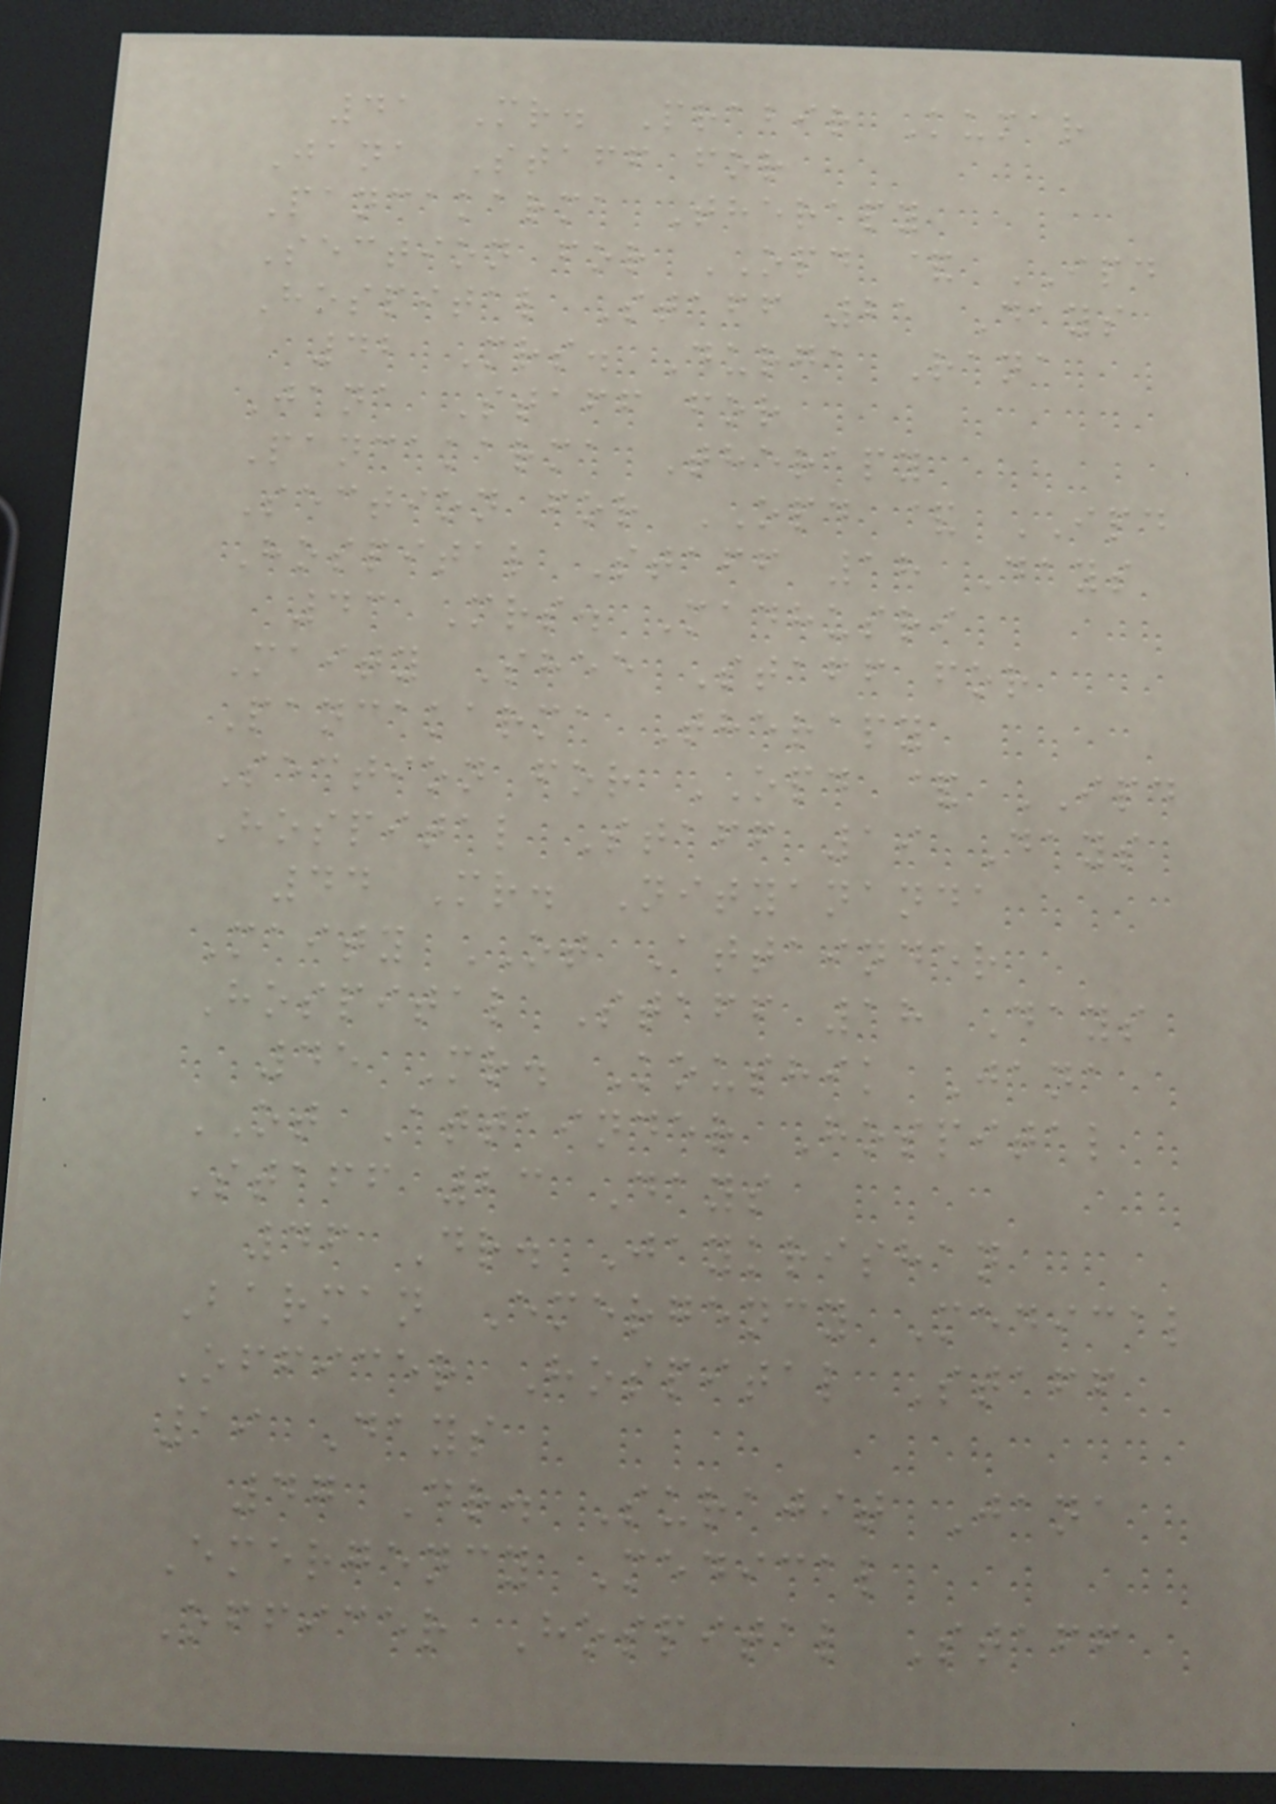41 Mr. Prabir Kumar
Jana Staff for
Pancakarma Therapy
Section for OPD & IPD
Hospital Staff 21 Days
42 Mrs. Durga Rana
Jana Staff for
Pancakarma Therapy
Section for OPD & IPD
Hospital Staff 18 Days
43 Mrs. Madhusri
Maity Shee Staff for
Pancakarma Therapy
Section for OPD & IPD
Hospital Staff 19 Days
44 Mr. Nityananda
Maity OT Attainder
Hospital Staff 18 Days
45 Mr. Koushik Jana
OT Attainder Hospital
Staff 23 Days
46 Dr. Jaykrishan
Barman Emergency Medical
Officer Hospital Staff
19 Days
47 Dr. Surajit Jana
Emergency Medical
Officer Hospital Staff
